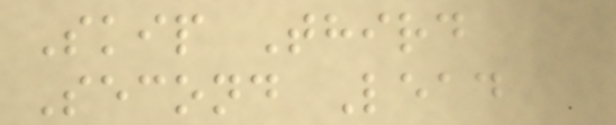Skip Third
Second Lead
